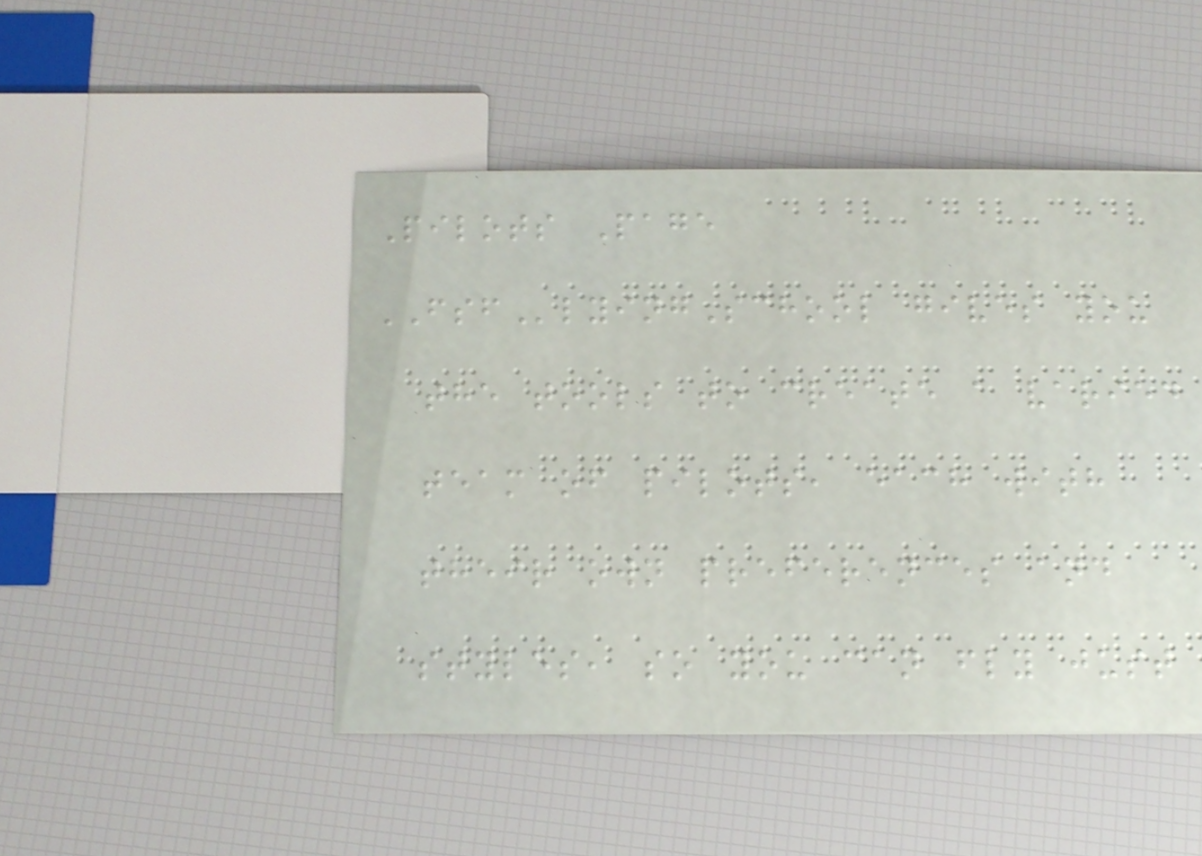Pilots Page
FSFlyingSchool gives you
the tools to create a varied
team of pilots, each with
their own preferences and
styles, so you can fly just
